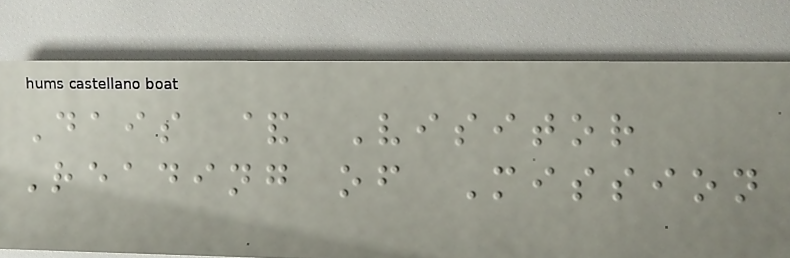Dais & Visitor
Reading of Mission
